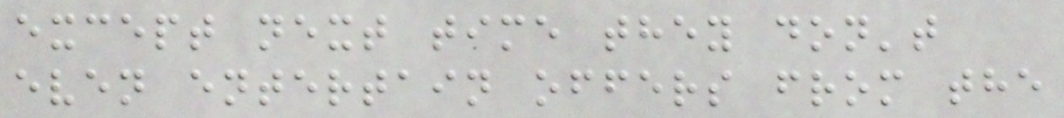except next time they don't
even entertain offers from the
